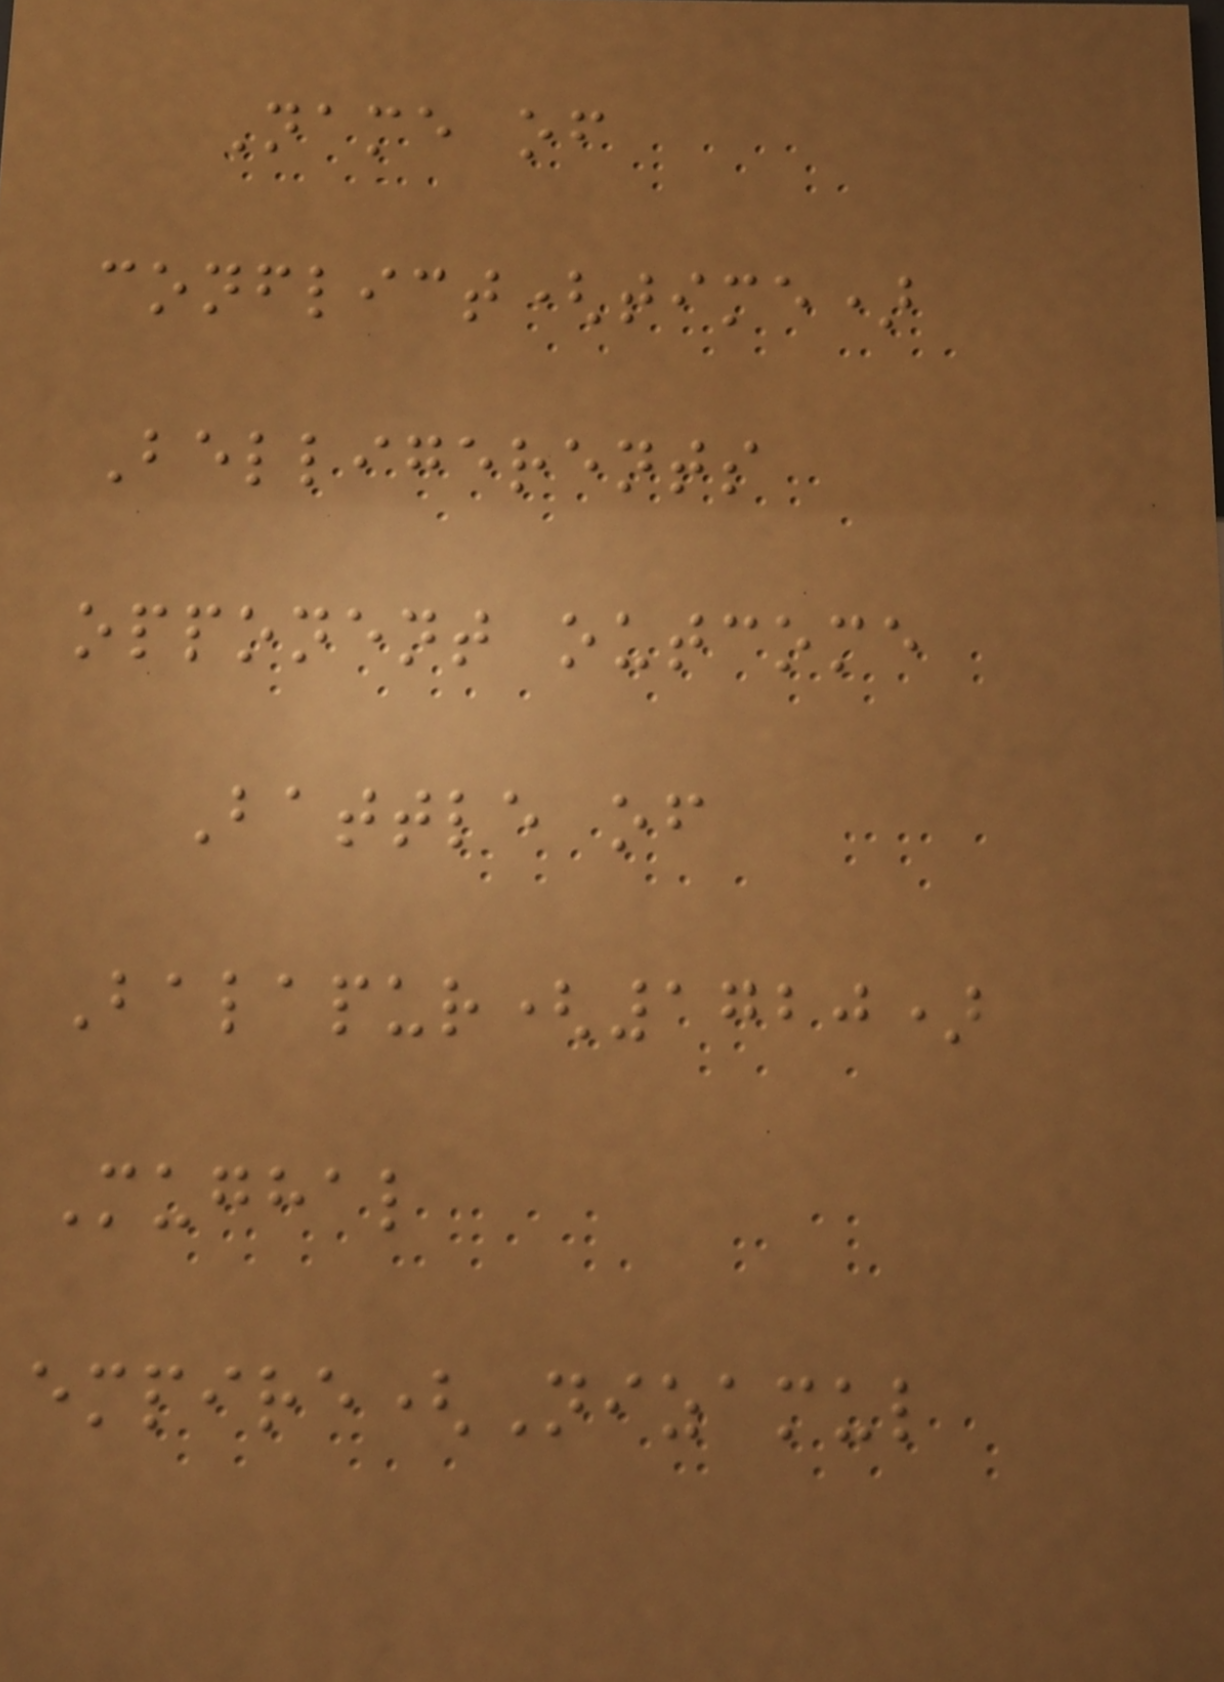Name of
conflict(time)
Belligerents
opponent outcome
Battle of
Balapur(1720)
Mughal
empire(Nizamul
